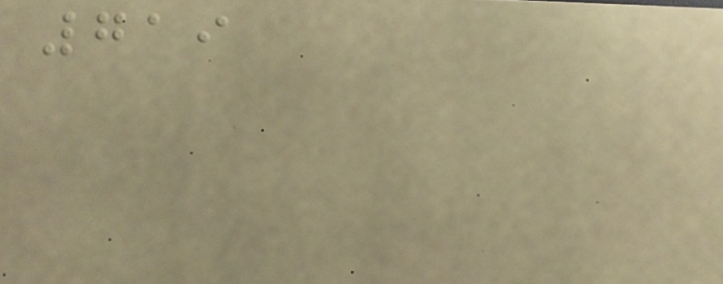719
